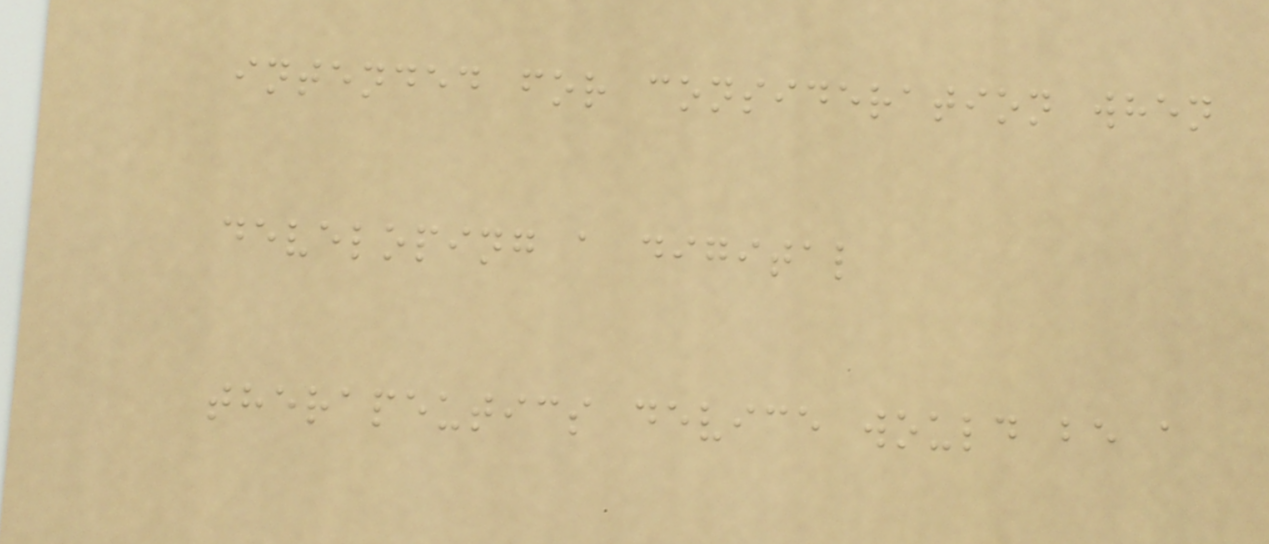intended for consideration when
developing a digital
therapeutics device would be a
